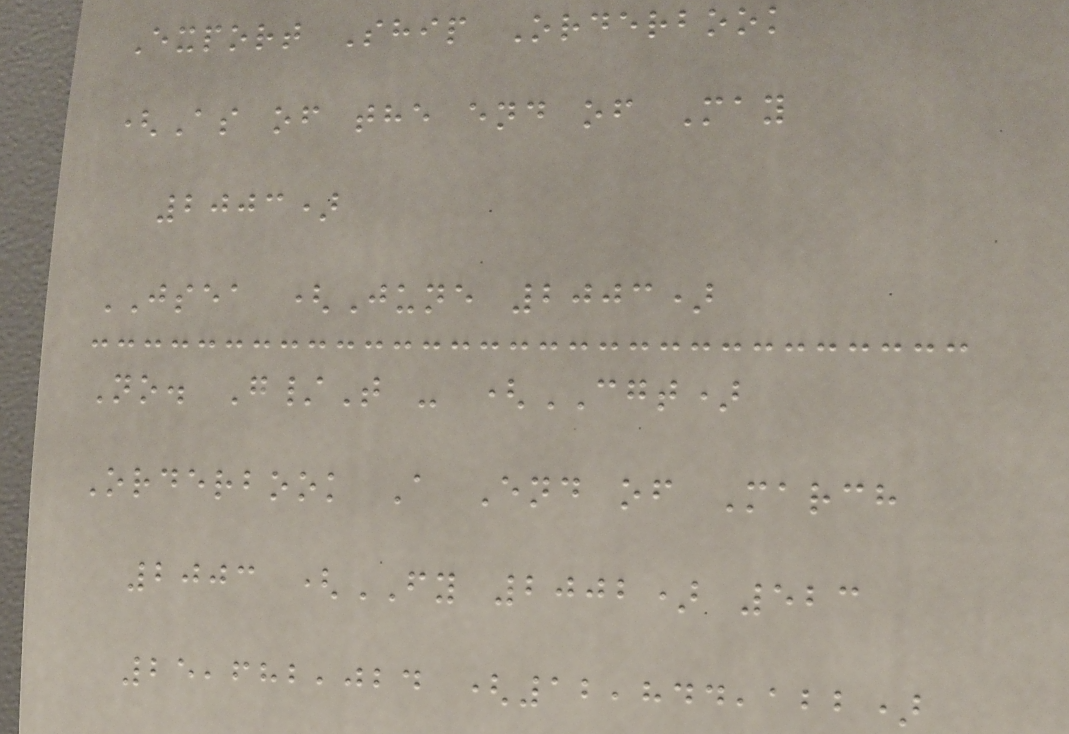Export Ship Orderbook
(As of the end of May
2003)
JSEA (June 2003)
No. G/T - (CGT)
Orderbook A End of March
2003 (FY 2002) 523
25,682,024 (12,844,122)
